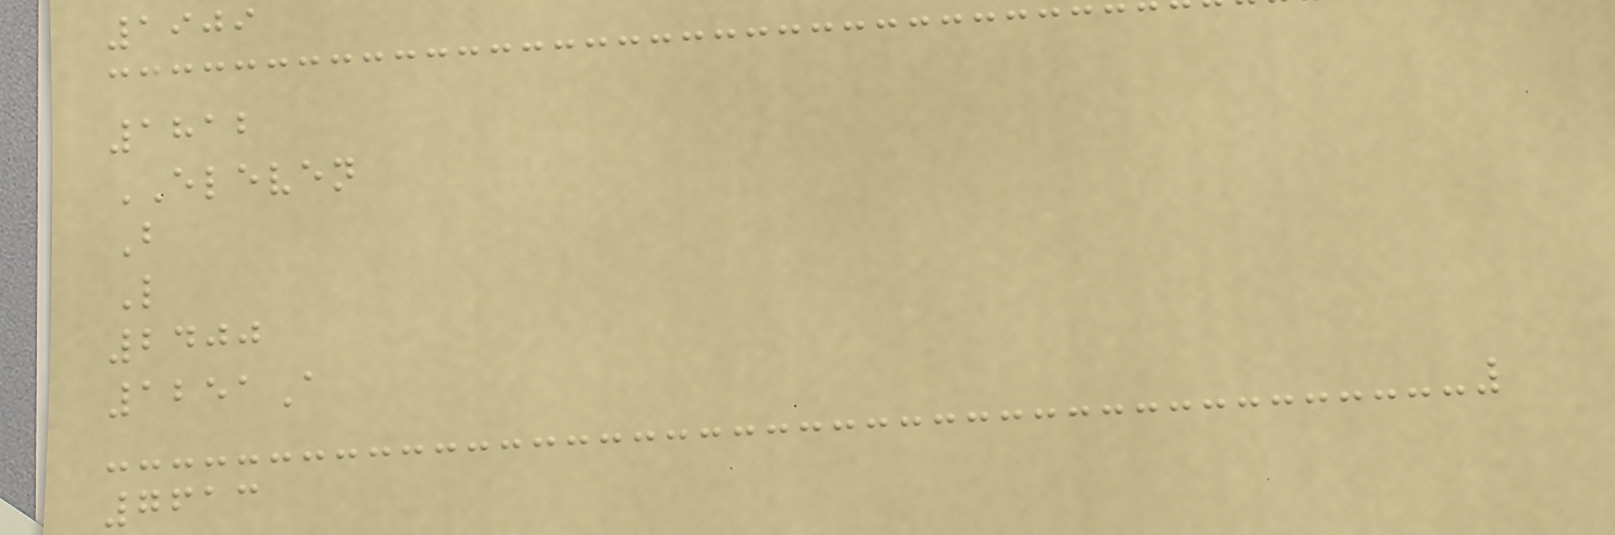1909
1812
ELEVEN
B
L
2400
1251A
7613
